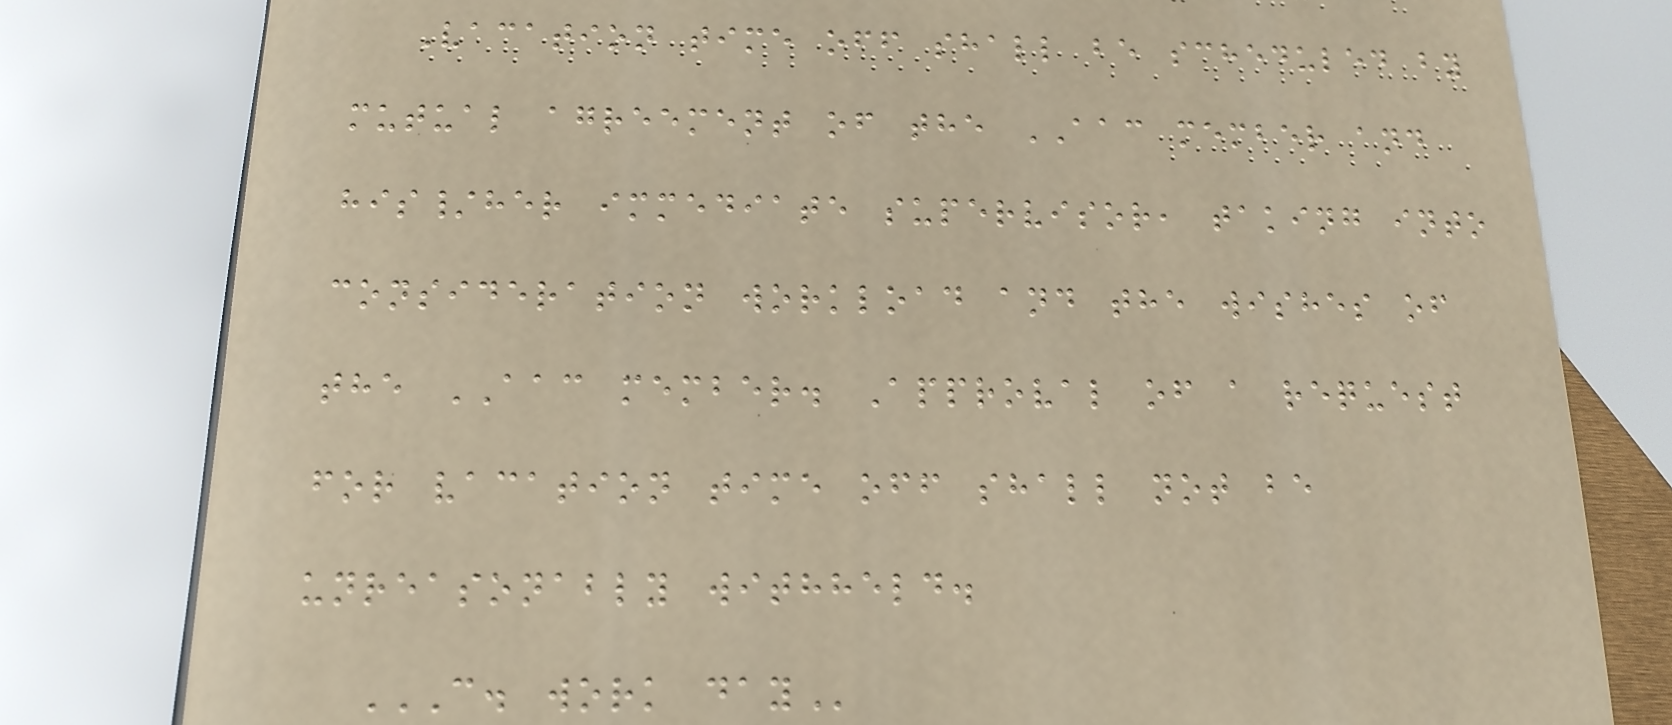Vacation time off shall be scheduled by
mutual agreement of the AAC member and
his/her immediate supervisor, taking into
consideration workload and the wishes of
the AAC member. Approval of a request
for vacation time off shall not be
unreasonably withheld.
C. WORK DAY
